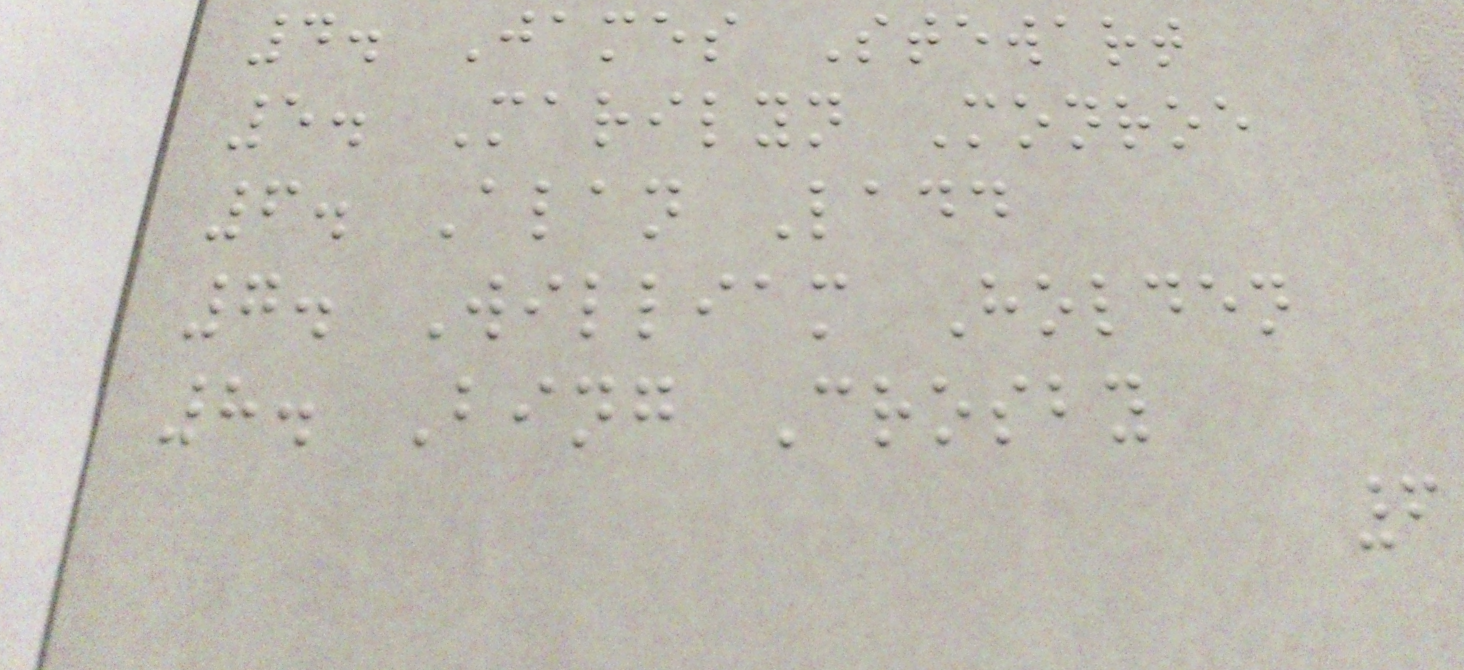4. James Stewart
5. Marilyn Monroe
6. Alan Ladd
7. William Holden
8. Bing Crosby
6
